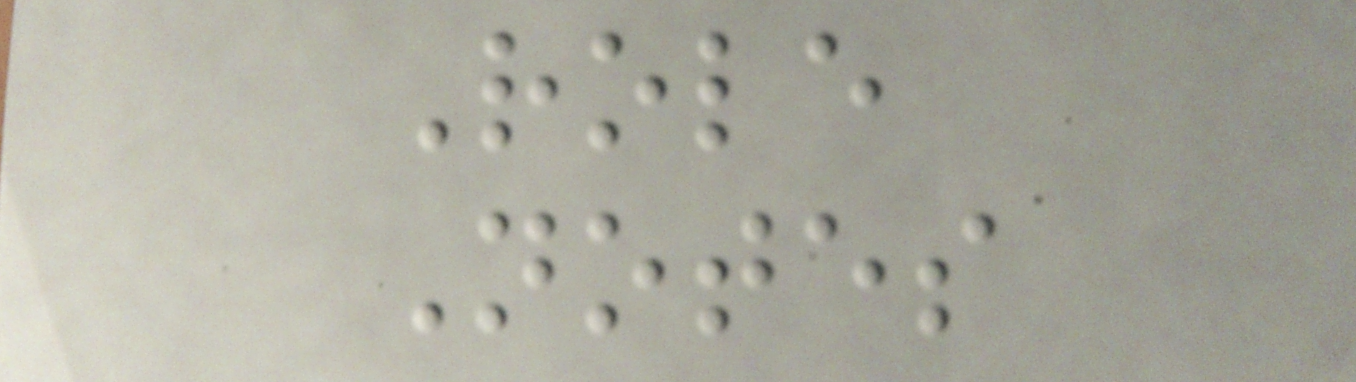Role
Notes
